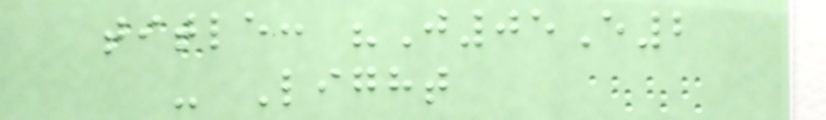title: "J05E2
- Light
